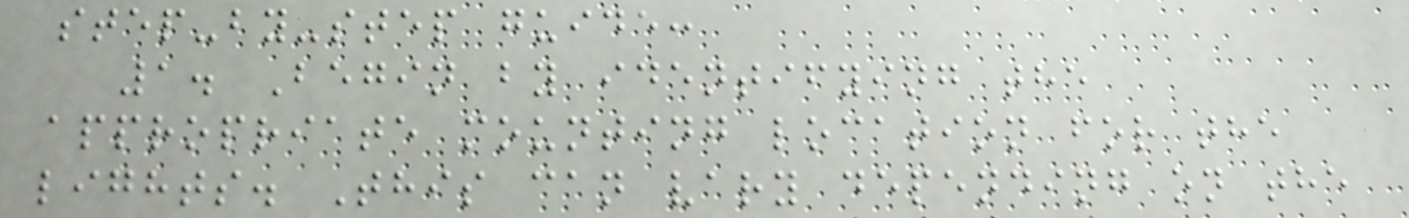step-by-step guide:
1. Begin by identifying the
appropriate mounting location for the
lights. This can vary depending on the
